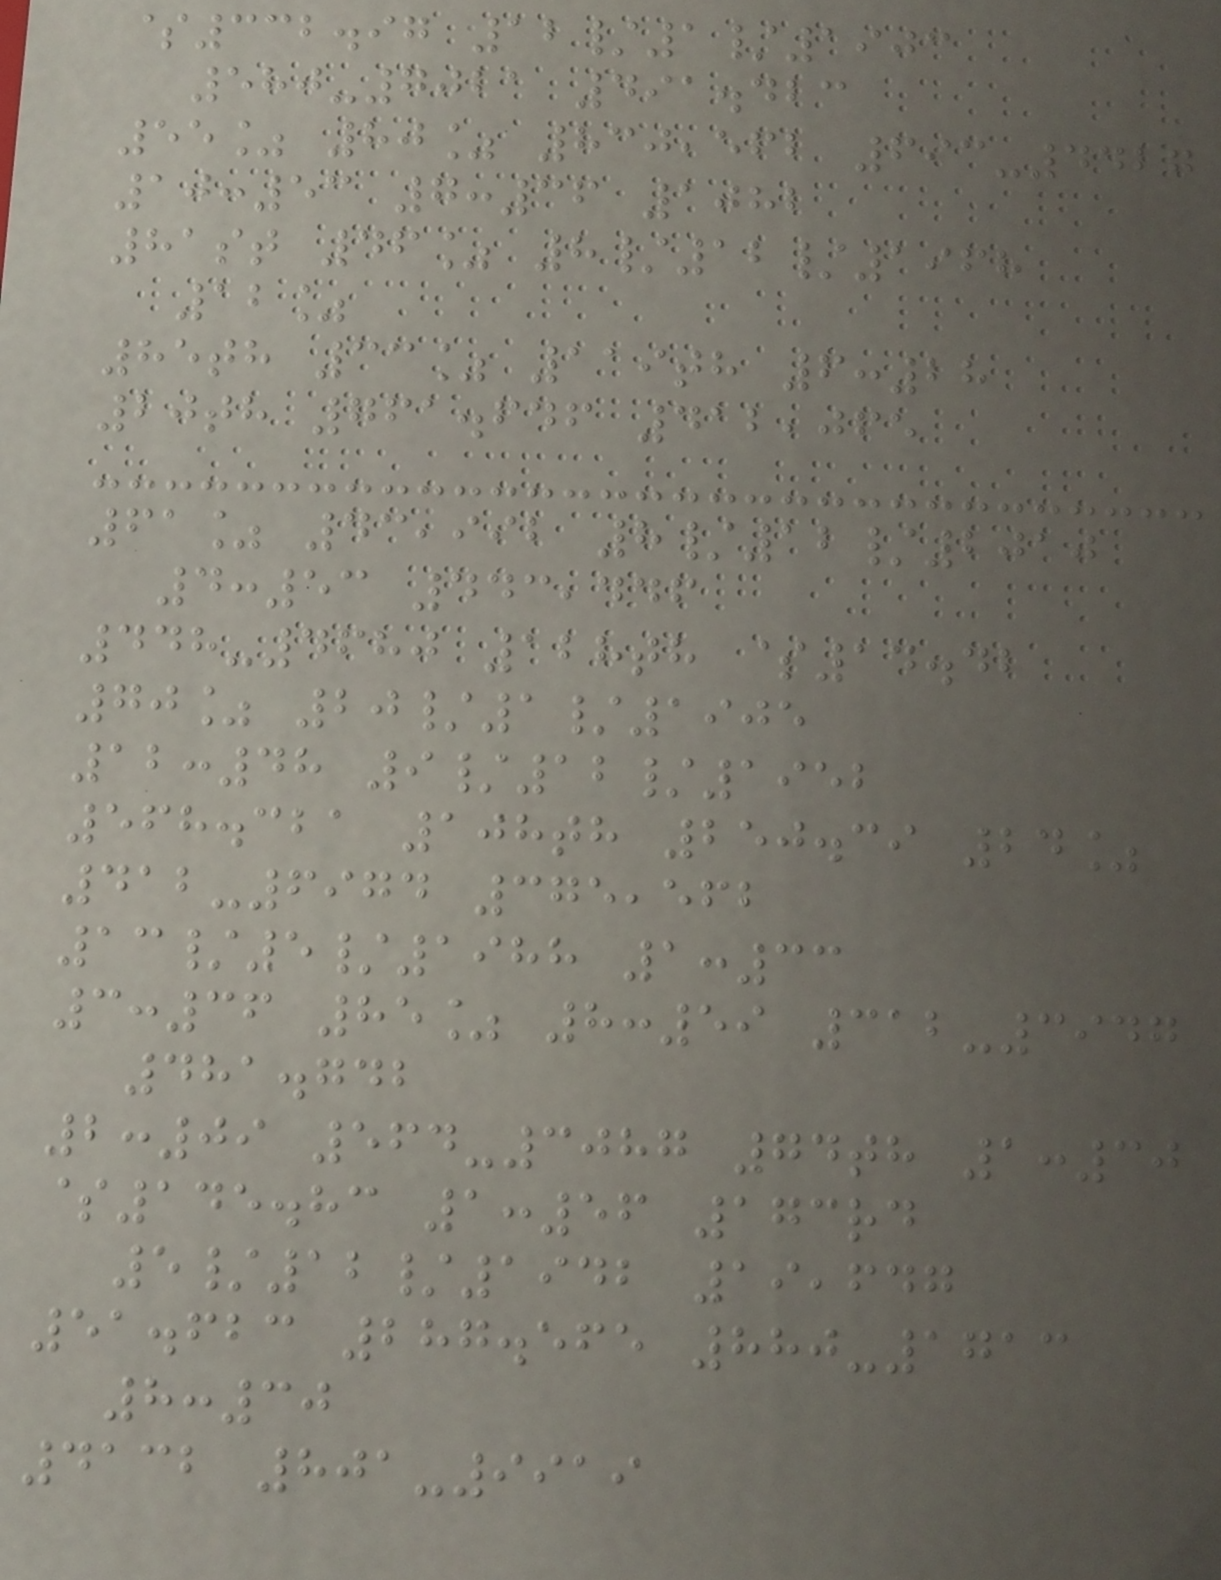$332.97 12/1/1903
580-7021 491.423
55% 80% 830,562 693-4427
10:53 7:36 1082
81st 46% 8/12/1968
12%
85th 33% 119th 6:28
20th 761.646 412,065
61% 43,992 8/12/2010
4:53 443,446
448-4680 128th $14.42
70% 20/1/1905
12:48 9/12/1952
568.321 108th 250.39 24%
412-6974 375,562
13/5/1988 1:33
3:36 85% 8:59 312-3947
481.742
2:09 564-3087 74th 1:30
$145.83 1:56 173rd
5/12/1942 19,647
51.623 287.565 880-1713
8:30
4132 801-9919
